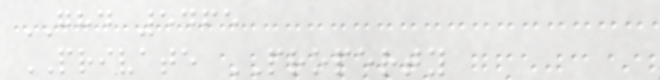GHD 5465
PRIVATE PROPERTY
